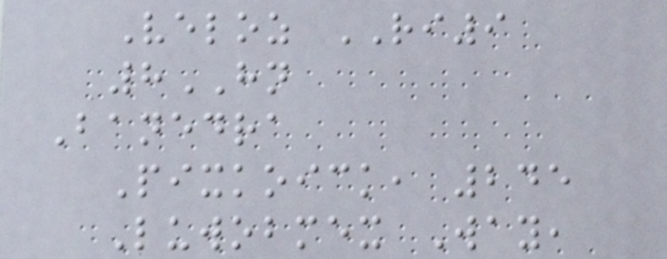Veloz RI9
8HN
Banedra
Pixkoick, 245
Luwobmex Way,
